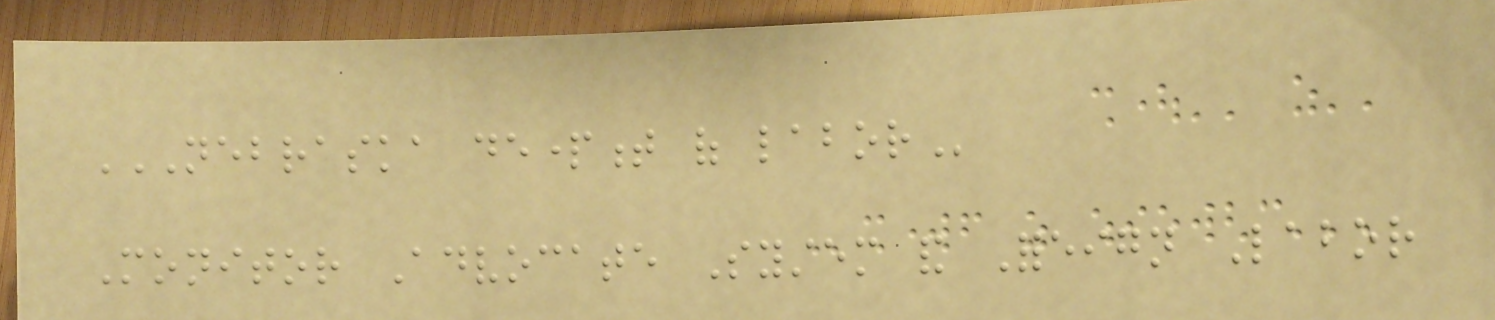NEBRASKA DEPARTMENT OF LABOR
Monitor Advocate System and Foreign Labor
